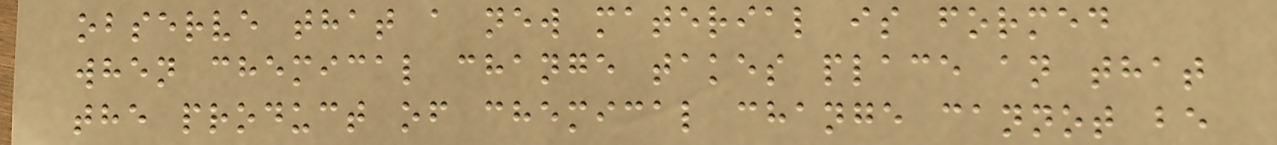observe that a new material is formed
when chemical change takes place an that
the product of chemical change cannot be
